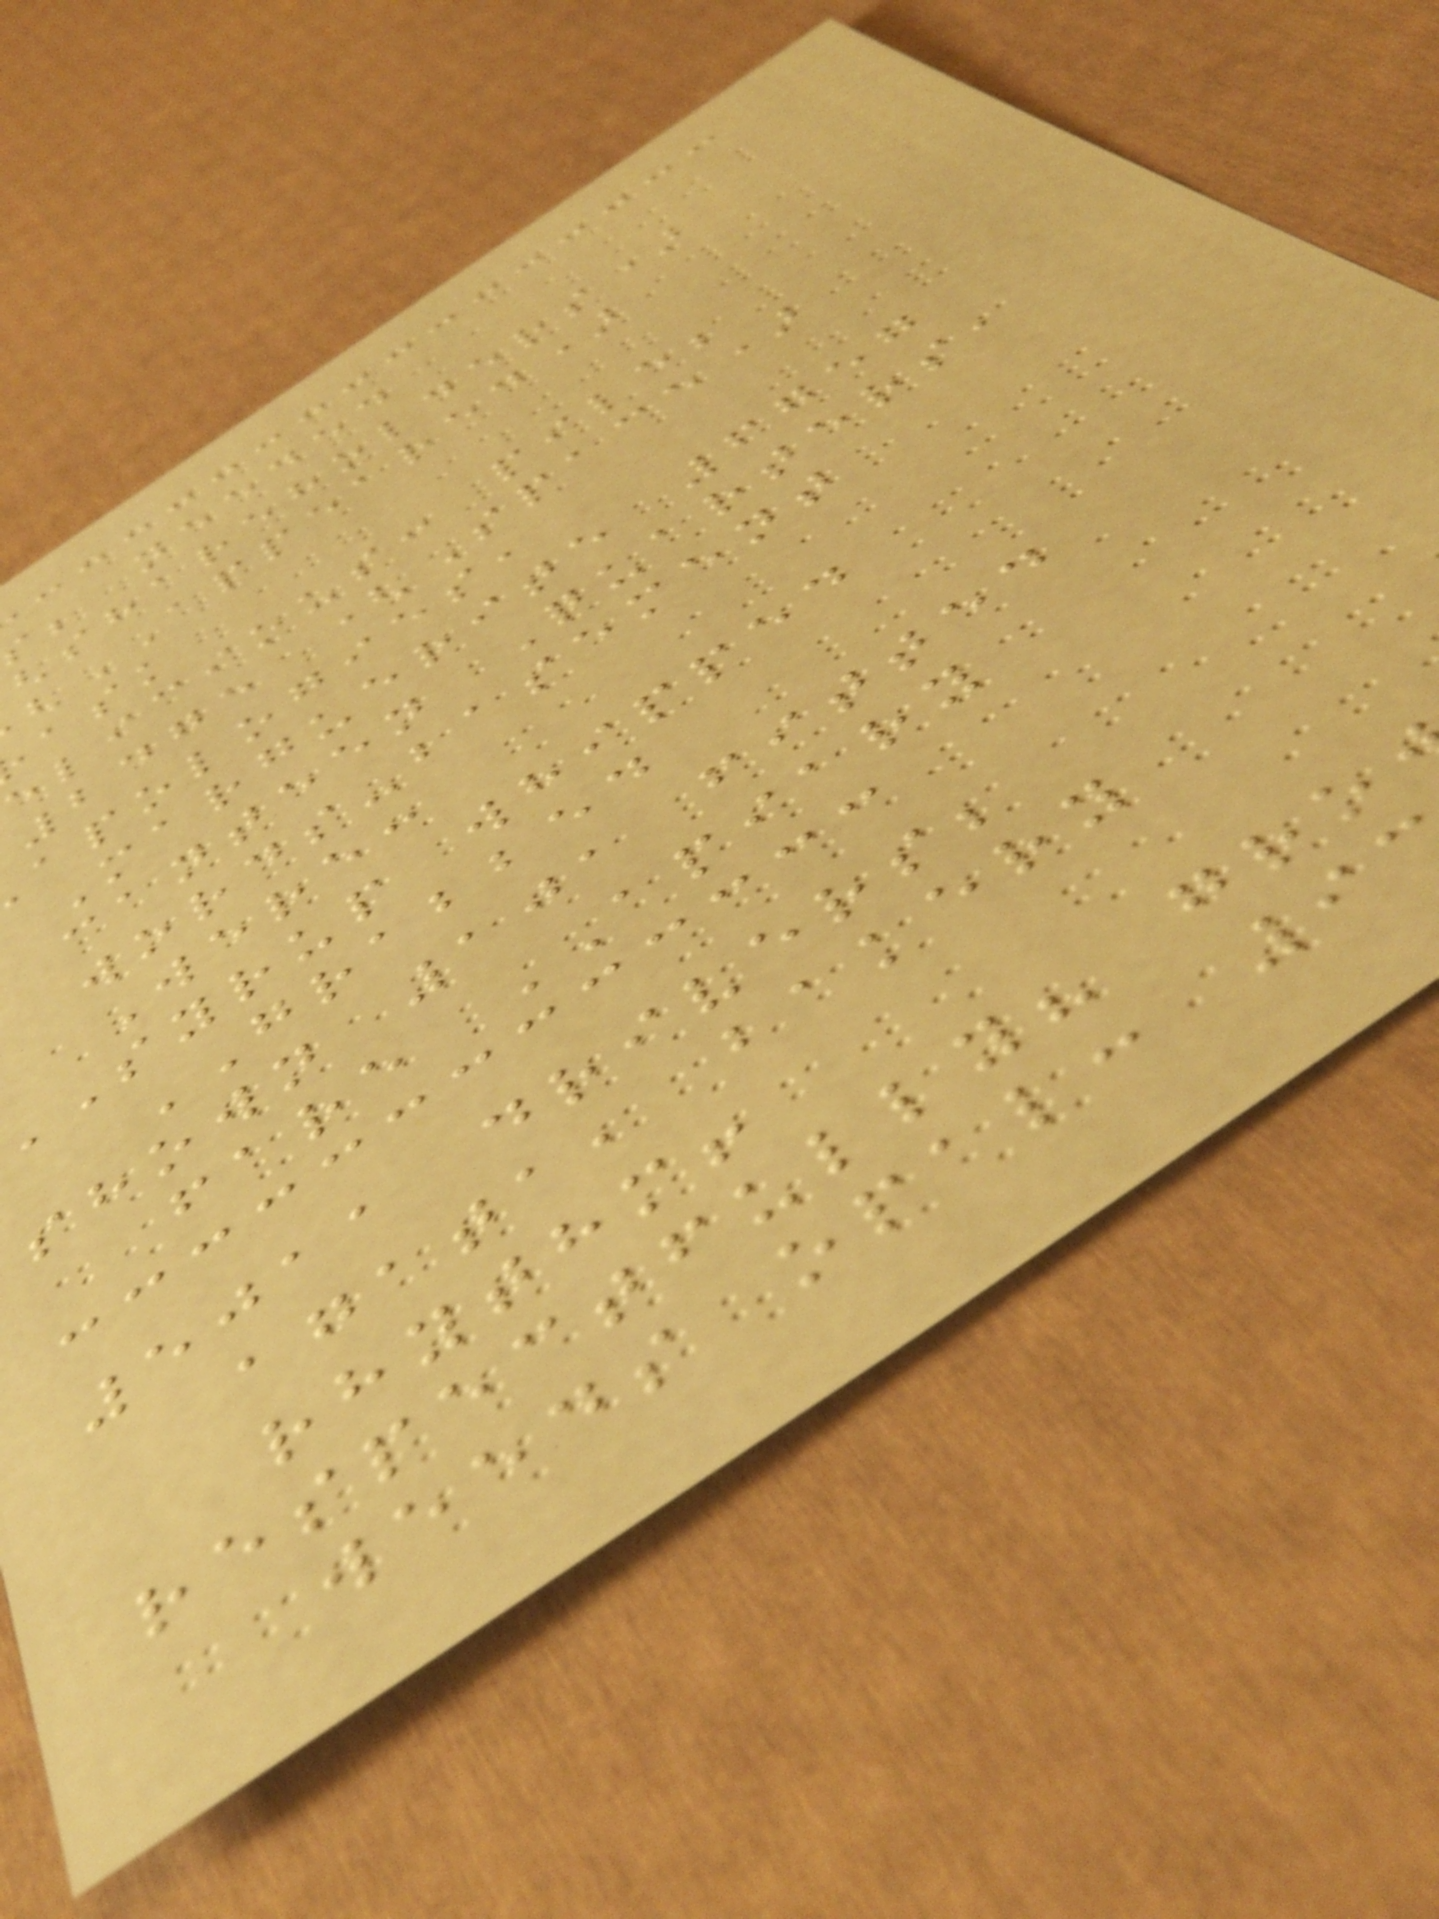; needed
shareholders)
APPEARED)
elicious: pile;
2475 (Space)
apologies,
Marguerite 6757
canteen Quarters,
words-basement
Were:
syrup whipped
GRABBED
shown 101 fitted
fare APIARY
5011 drivers;
agata, bakery
rhythm!
respectfully? gro
weeds opal: 9
